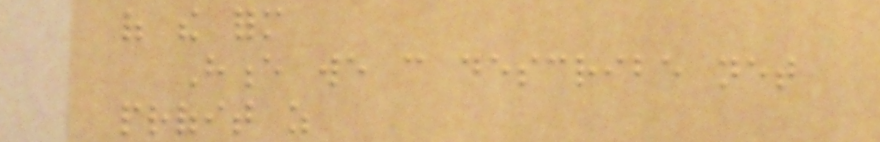of the form
Hence we can describe net
profit as
